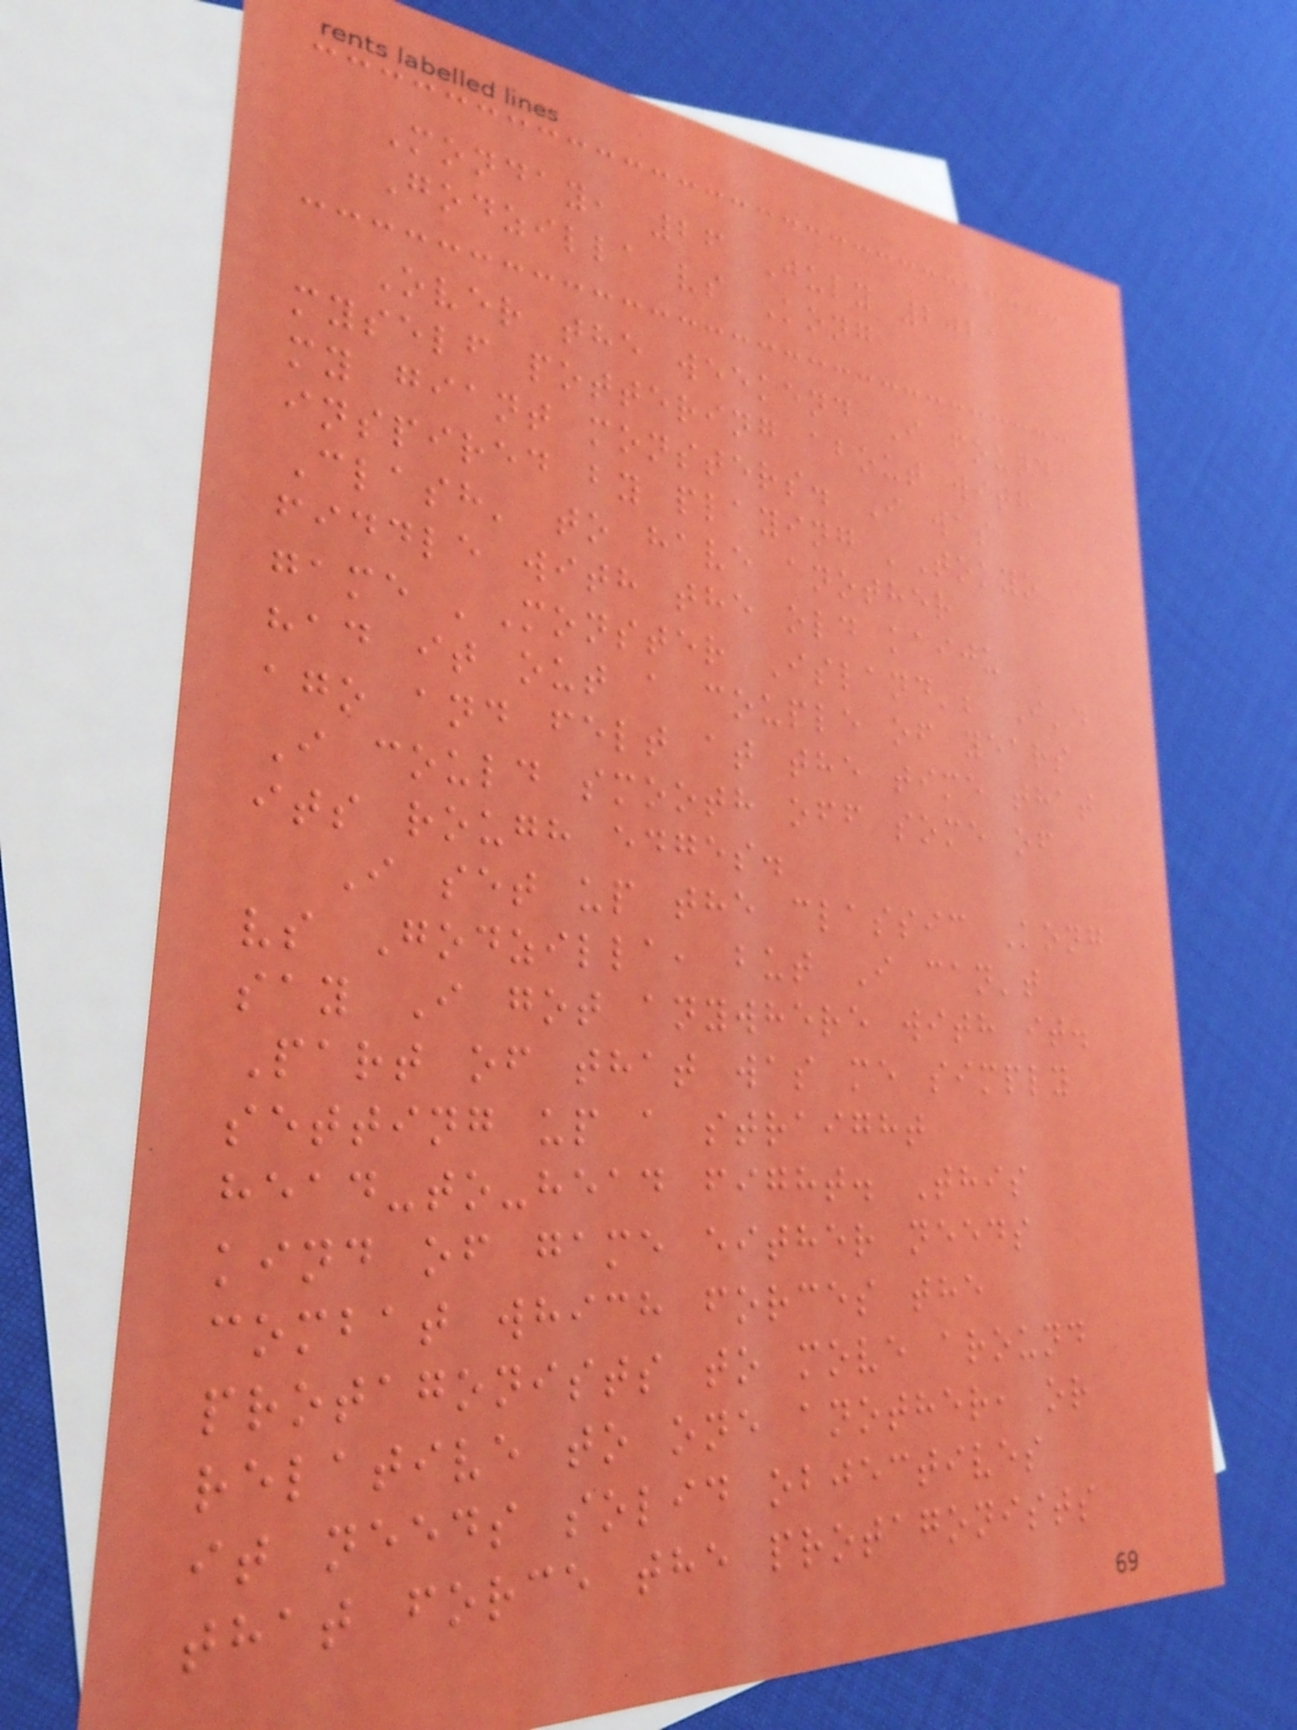Monday, 26 July 2021
Godzilla vs Kong
Over the weekend I found
myself pottering about with
my giant monsters. I was
inspired by playing 'Tokyo
Clash' to have another
fiddle with the old kaiju
game 'Monster Island'; I'd
had it out a couple of years
ago and felt at the time that
I could smooth off some of
its rough edges.
I set up the classic Kong
vs Godzilla, but I can't
say I got anywhere with it.
Part of that was me simply
setting up a straight
head-to-head fight. This
kind of game either needs
combat which forces the
protagonists to move around
relative to one another, or
it needs solid objectives
that force the protagonists
